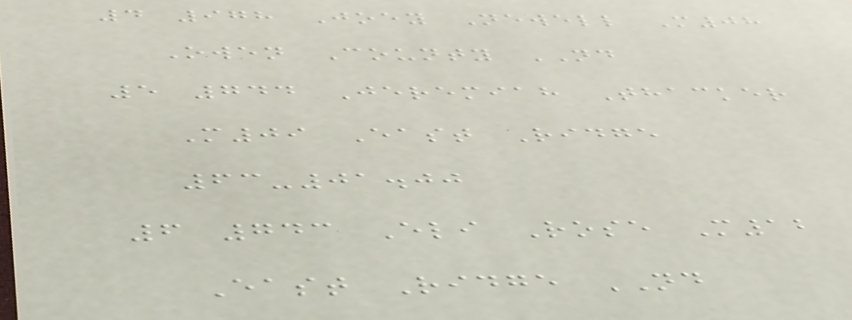4 978 Joey Newell M08
Owen County ND
5 744 Jeremiah Thacker
M09 East Ridge
63-01.00
6 743 Eli Rose M12
East Ridge ND
